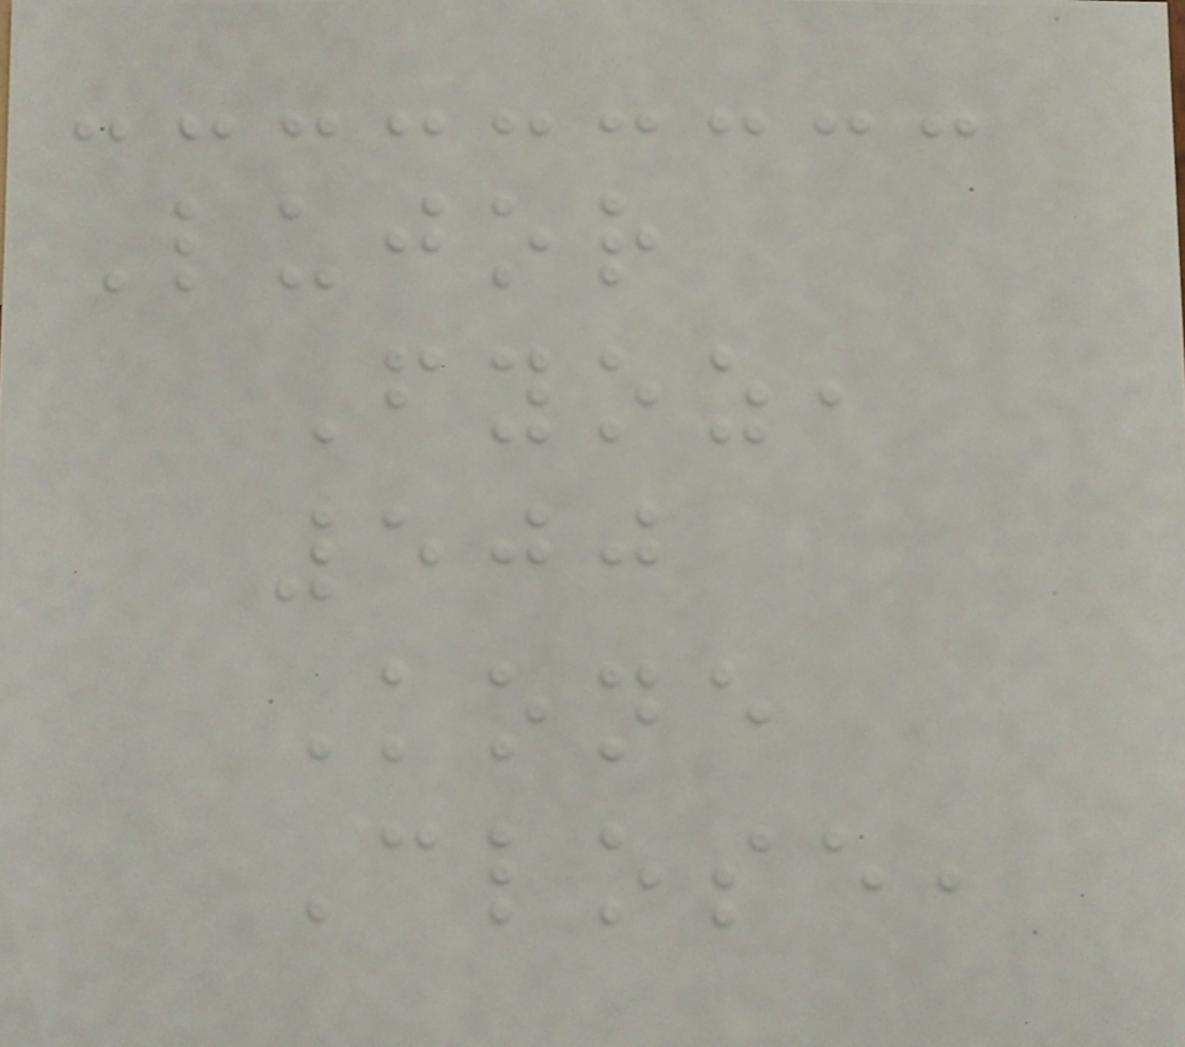Lujor
Fyoz,
500
Kone
Close,
